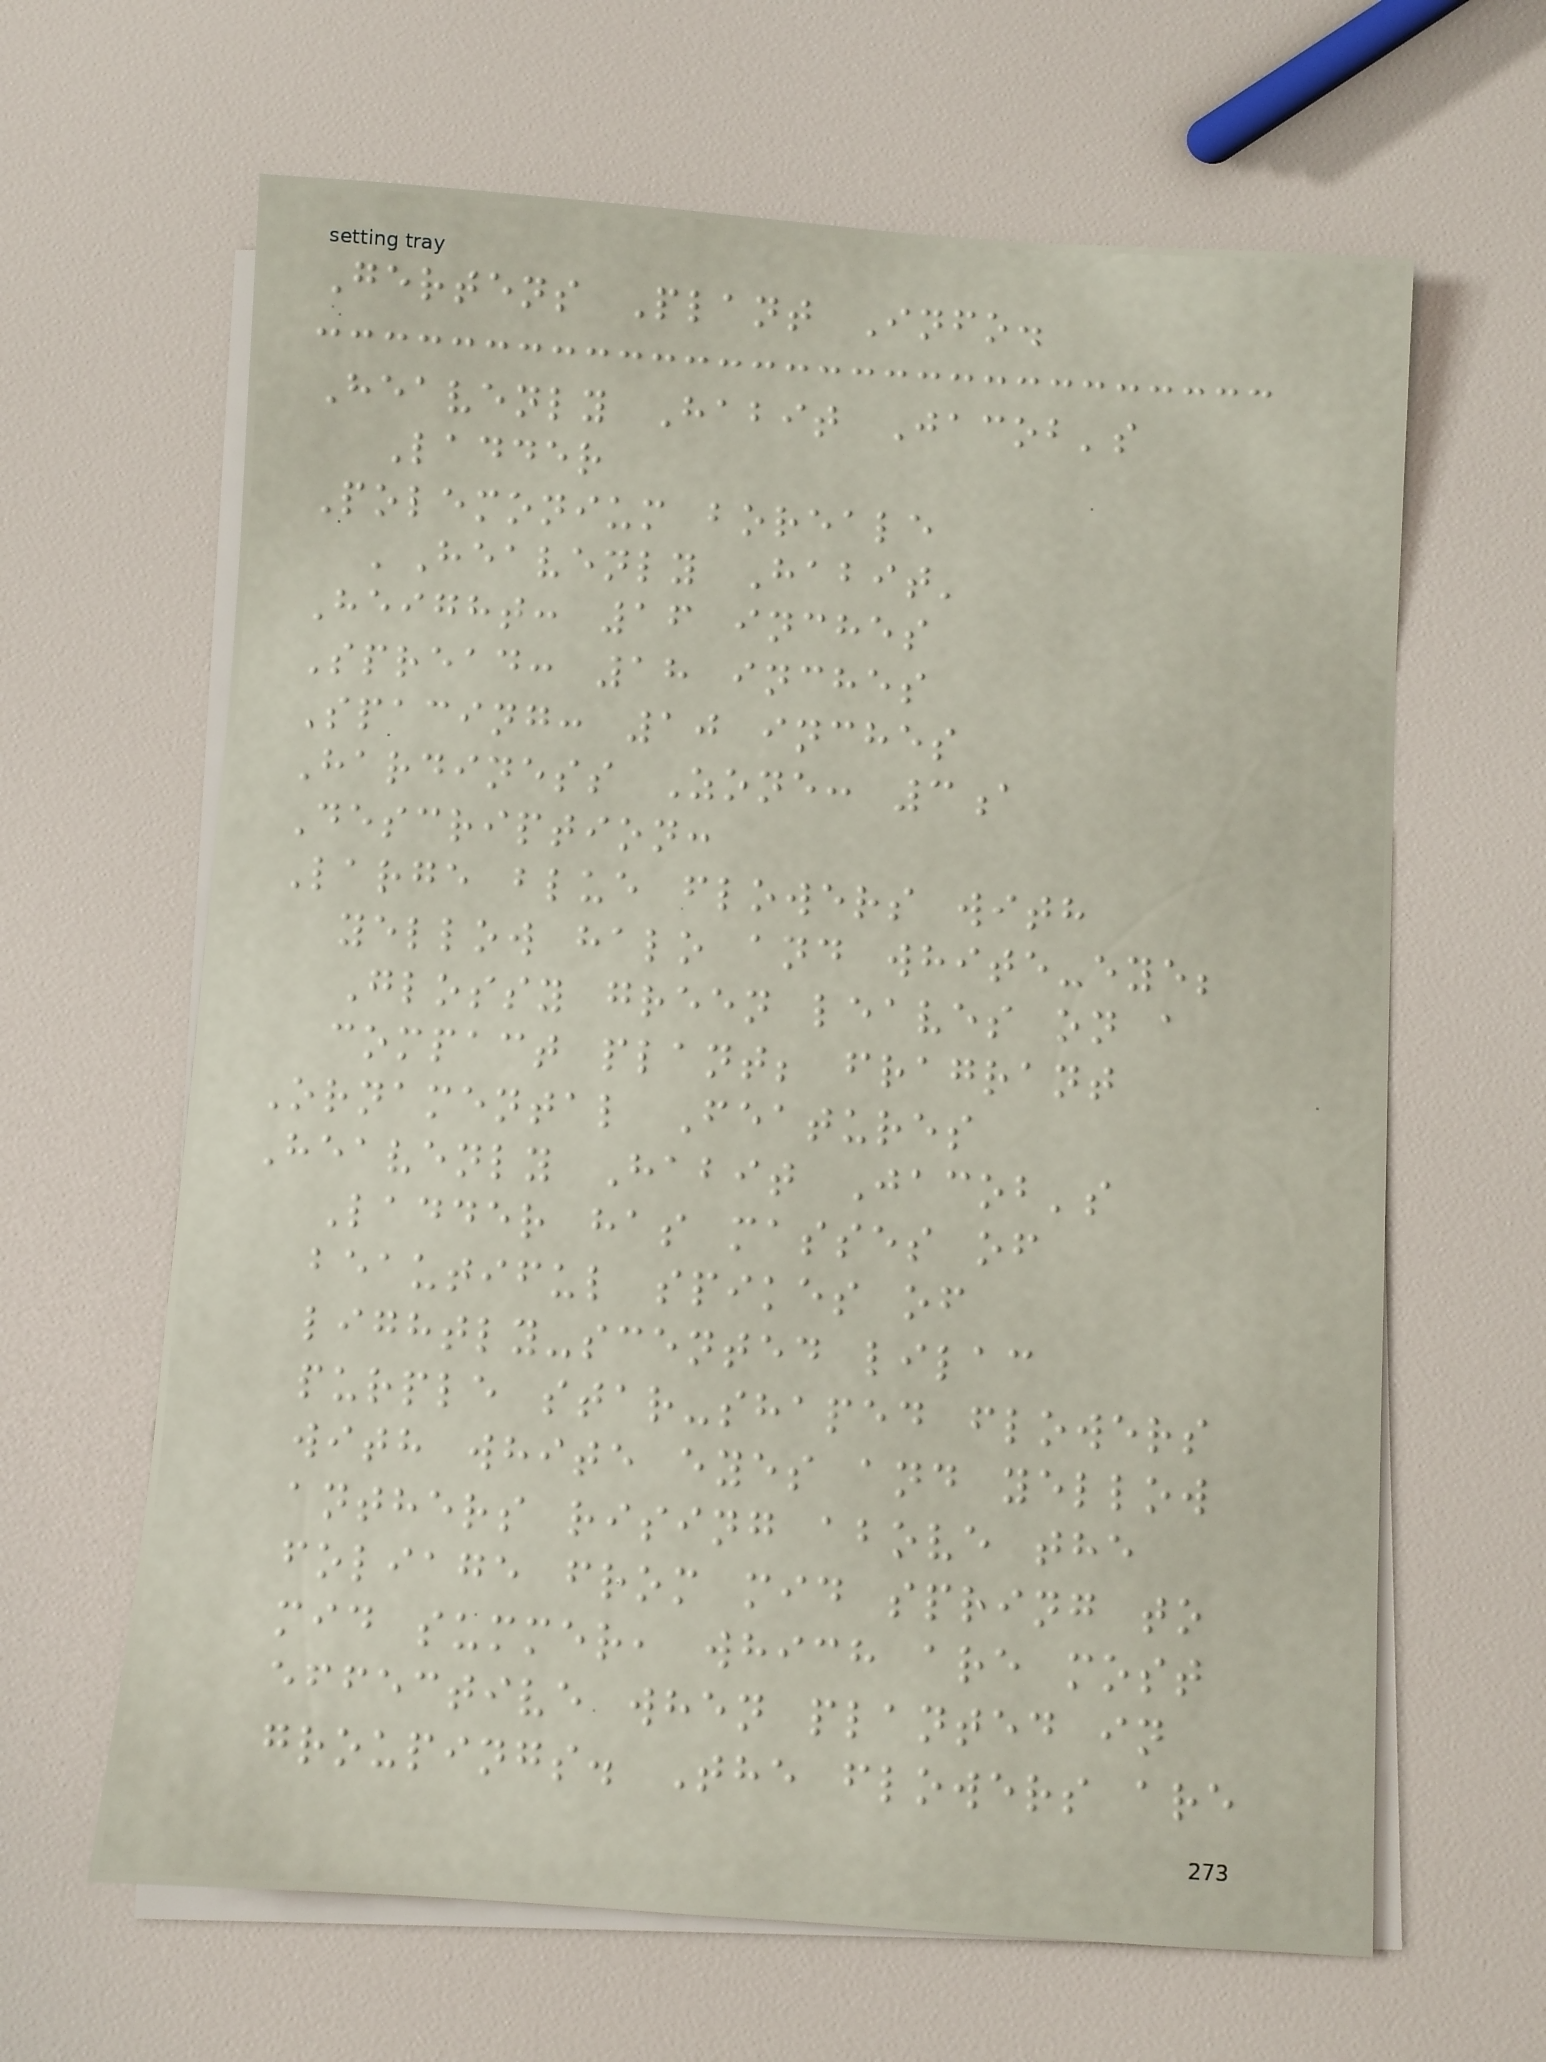Gertens Plant Info.
Heavenly Habit Jacob's
Ladder
Polemonium boreale
'Heavenly Habit'
Height: 16 inches
Spread: 18 inches
Spacing: 10 inches
Hardiness Zone: 3a
Description:
Large blue flowers with
yellow halo and white-eye;
Glossy green leaves on a
compact plant; fragrant
Ornamental Features
Heavenly Habit Jacob's
Ladder has masses of
beautiful spikes of
lightly-scented lilac
purple star-shaped flowers
with white eyes and yellow
anthers rising above the
foliage from mid spring to
mid summer, which are most
effective when planted in
groupings. The flowers are
